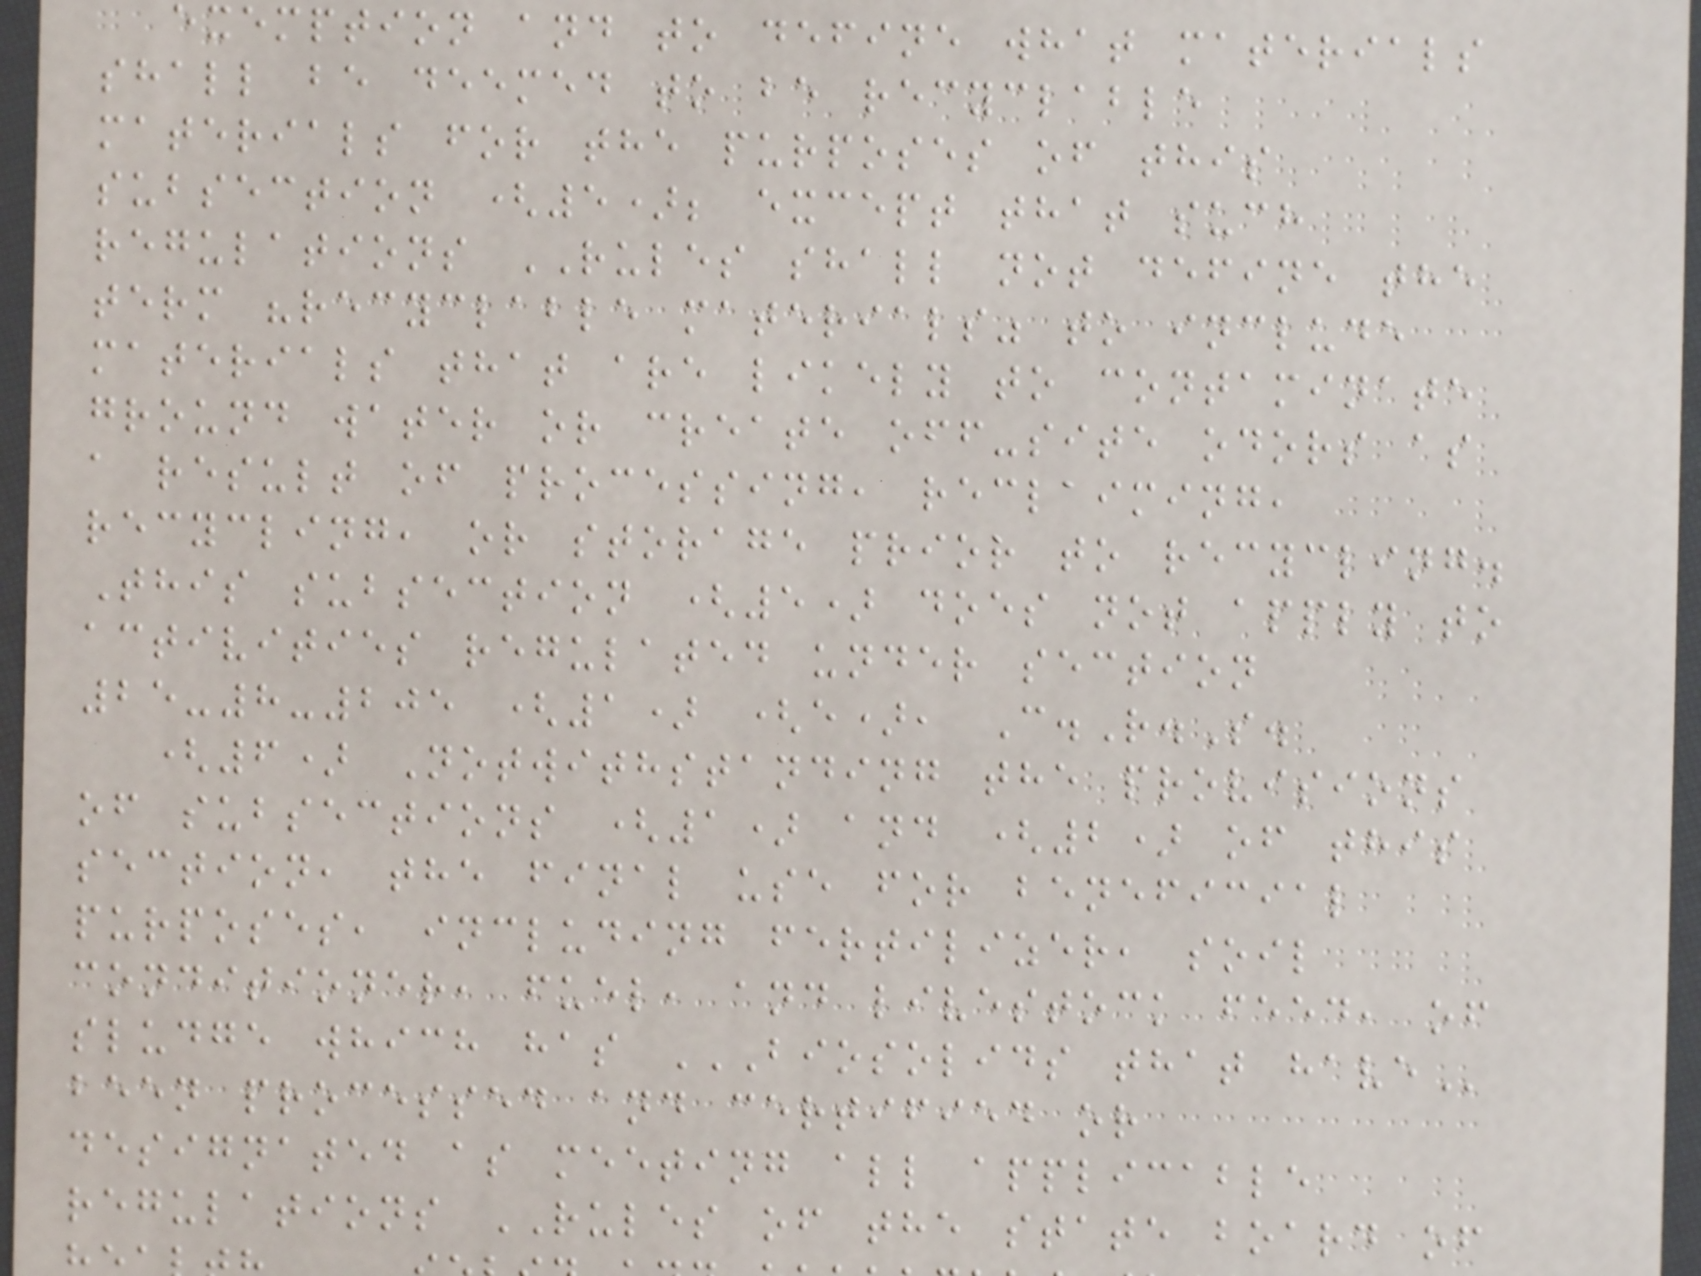exemption and to define what materials
shall be deemed to be recyclable
materials for the purposes of this
subsection (5); except that such
regulations RULES shall not define the
term "recyclable materials" to include
materials that are likely to contaminate
ground water or create off-site odors as
a result of processing, reclaiming,
recycling, or storage prior to recycling.
This subsection (5) does not apply to
activities regulated under section
25-8-205 (1) (e), C.R.S.
(6) Notwithstanding the provisions
of subsections (1) and (2) of this
section, the final use for beneficial
purposes, including fertilizer, soil
conditioner, fuel, and livestock feed, of
sludge which has BIOSOLIDS THAT HAVE
been processed and certified or
designated as meeting all applicable
regulations RULES of the state board of
